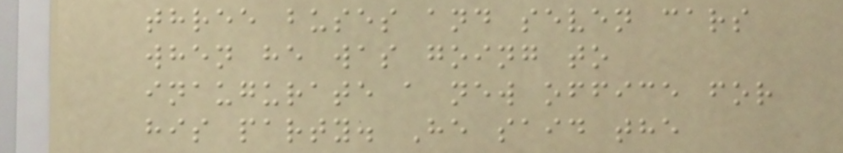three buses and seven cars
when he was going to
inaugurate a new office for
his party. He said the
